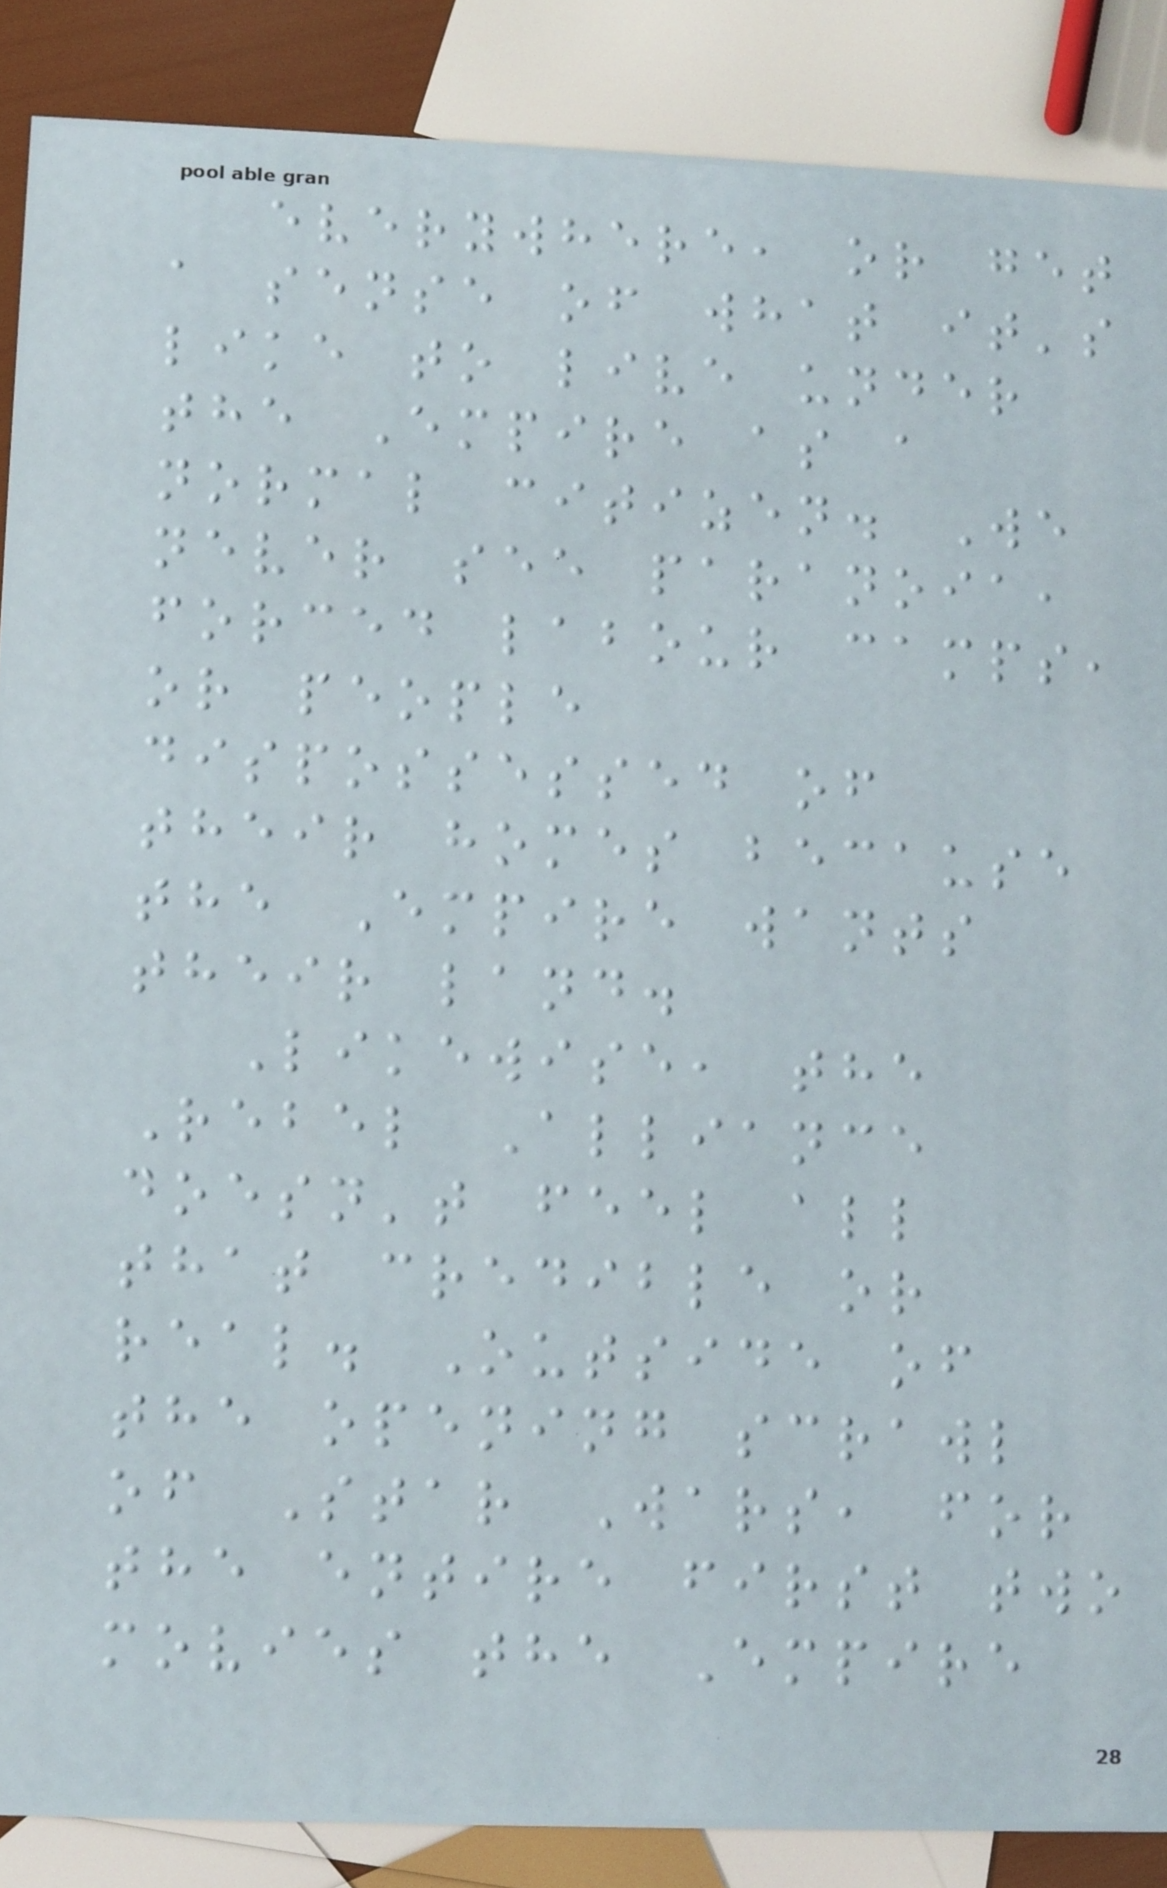everywhere, or get
a sense of what it's
like to live under
the Empire as a
normal citizen. We
never see paranoia,
forced labour camps,
or people
dispossessed of
their homes because
the Empire wants
their land.
Likewise, the
Rebel Alliance
doesn't feel all
that credible or
real. Outside of
the opening scrawl
of Star Wars, for
the entire first two
movies the Empire
